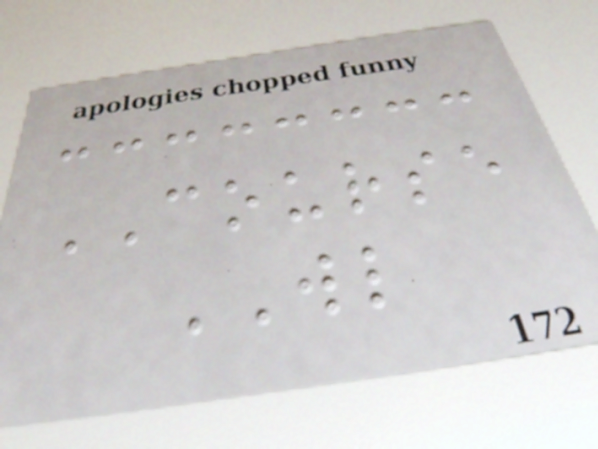COURSE
WL
